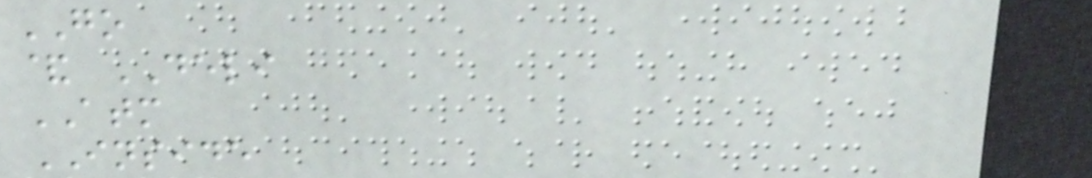GO
& DELI
ATM
INSIDE
